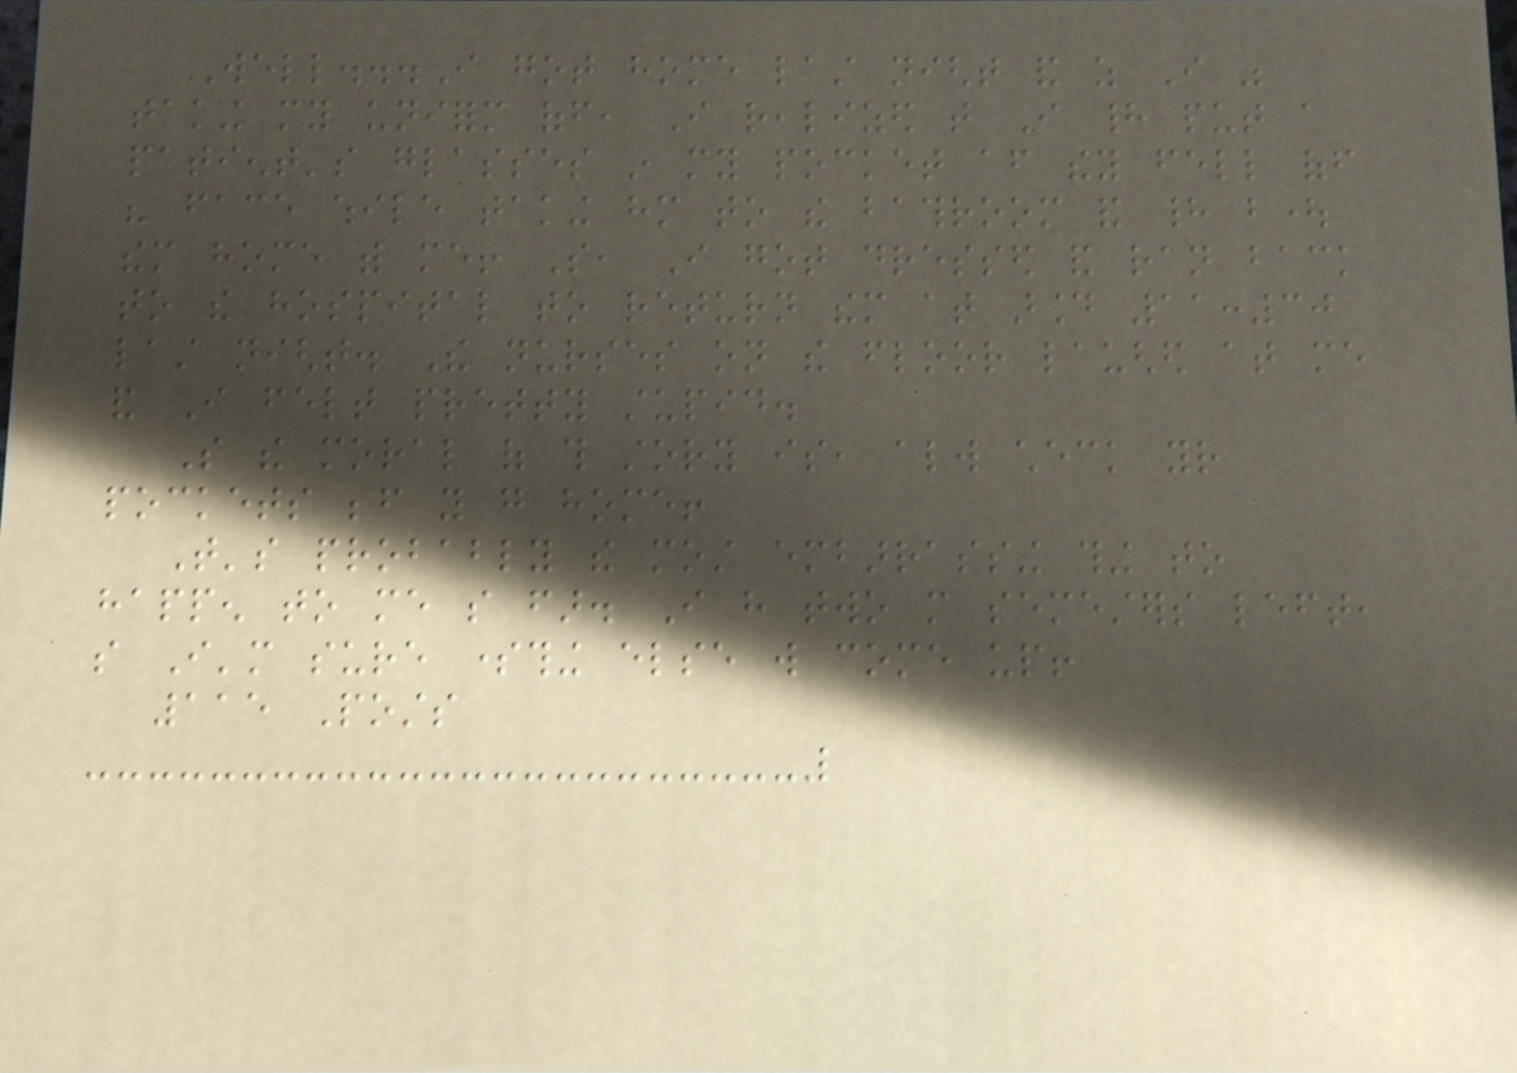Well...I got home last night and as I was
taking my uniform off, I realized that I had put a
patient's glasses in my pocket after they fell off
his face while taking him to the bathroom and had bought
them home with me! So, I got dressed and ran back
to the hospital to return them at around 11:30
last night. The nurses on the floor laughed at me
and I felt pretty stupid.
So the moral of this story is, always check your
pockets before you go home!
That's probably the most embarrassing thing to
happen to me so far. I have two more semesters left,
so I'm sure something else will come up!
115 Posts
